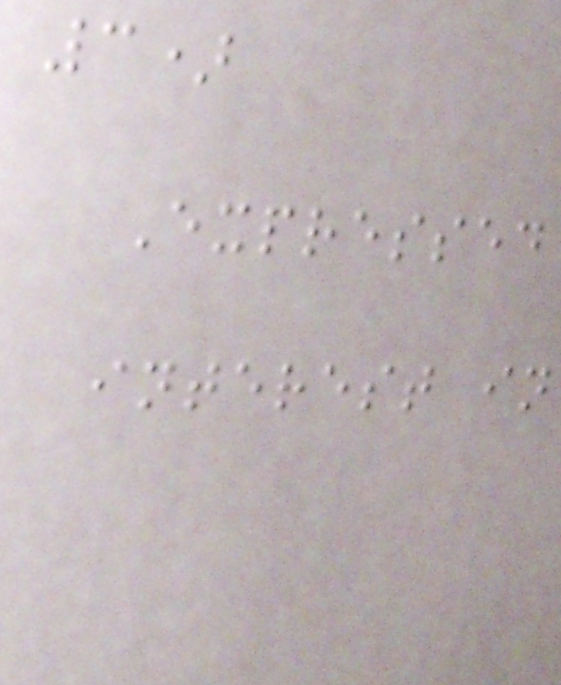3)
Expressed
interest in
